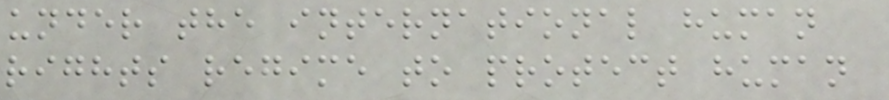under the international human
rights regime to protect human
